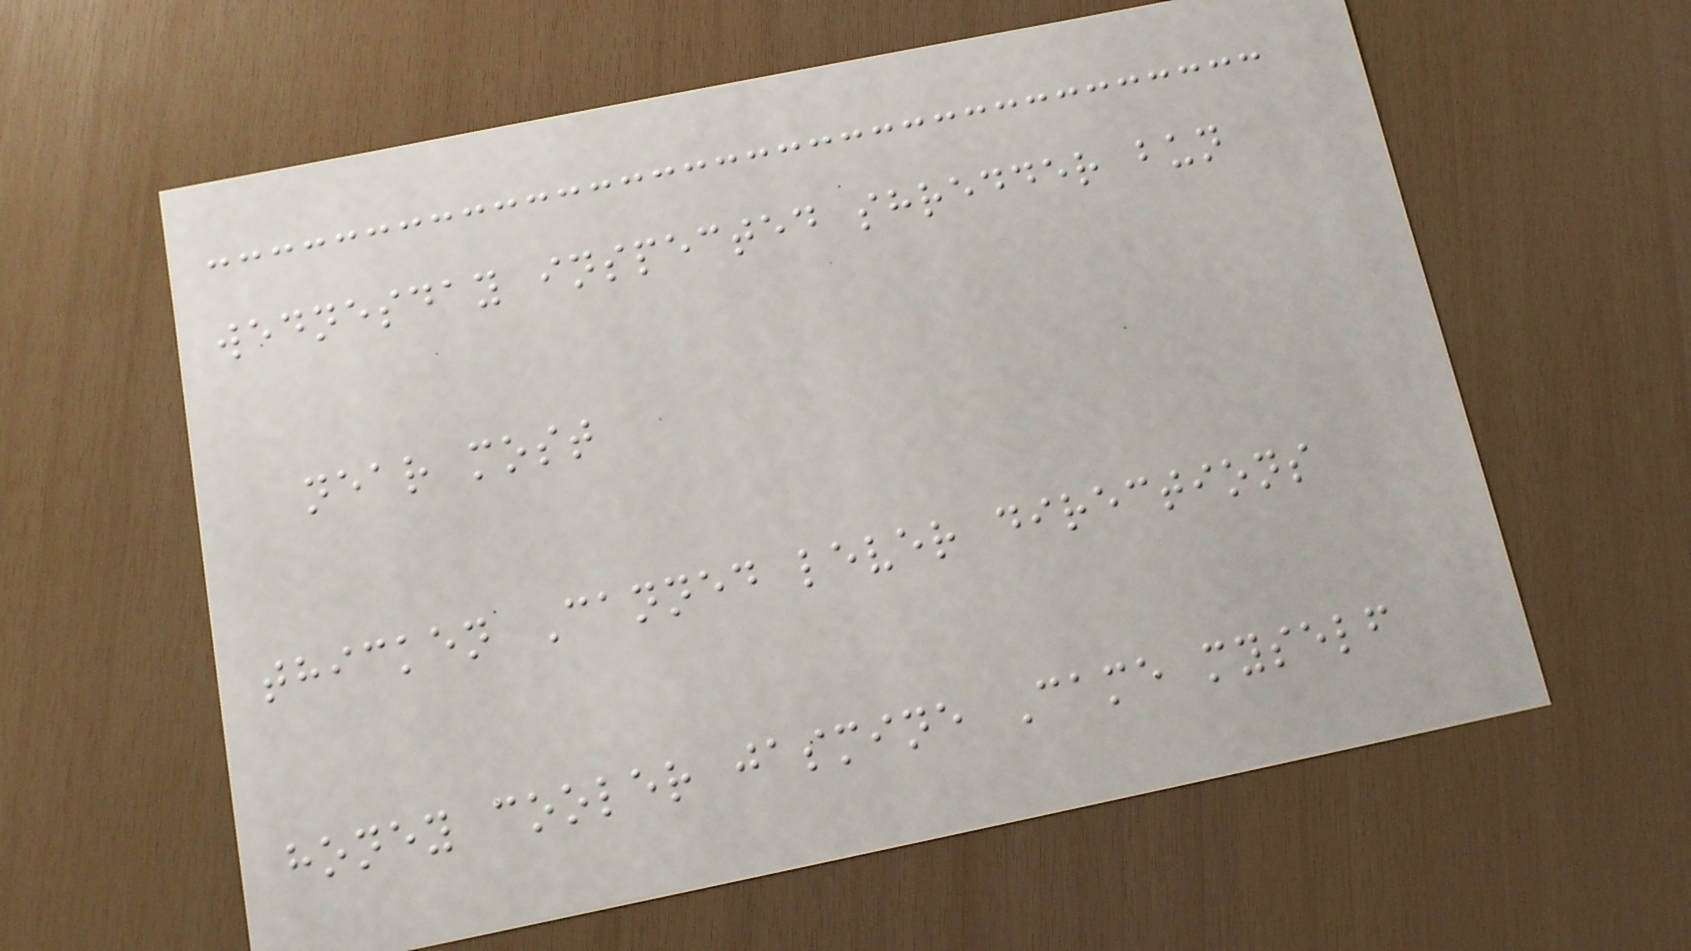wednesday inspected shredder bun
near most
thicken Canned lever directions
honey cooler jasmine Came myself
